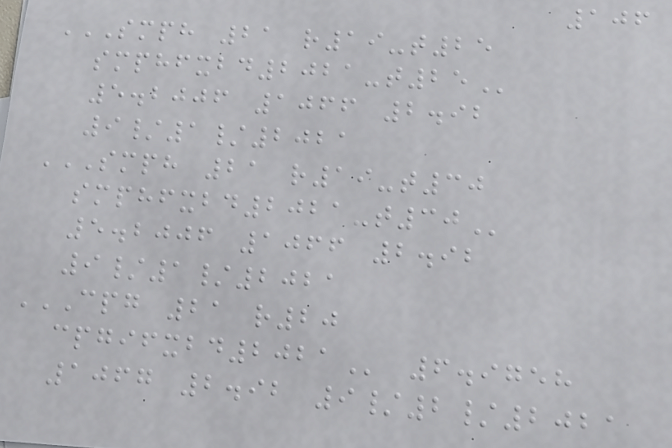106
SMPH 21 R19-T25
SMPHFXBD2021-T25
5.2006 1066 2.92
9/1/2021
SMPH 21 R19-T30
SMPHFXBD2021-T30
5.2006 1066 2.92
9/1/2021
CPG 21 R20
CPGIFXBD2021 6.9758
1067 2.92 9/2/2021
